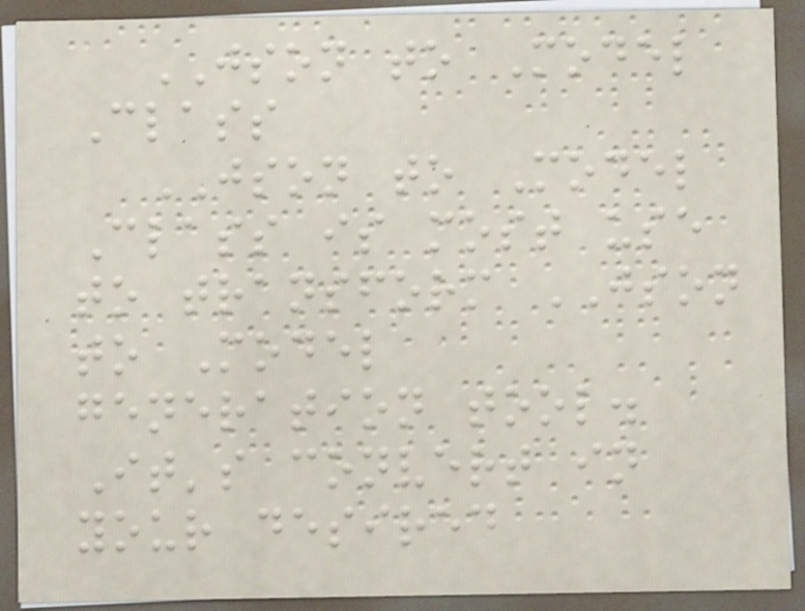JSON to Model
Class
JSON to Model
Class is most use
to transform JSON
to Model
generation tool.
It's convert in
your desired
